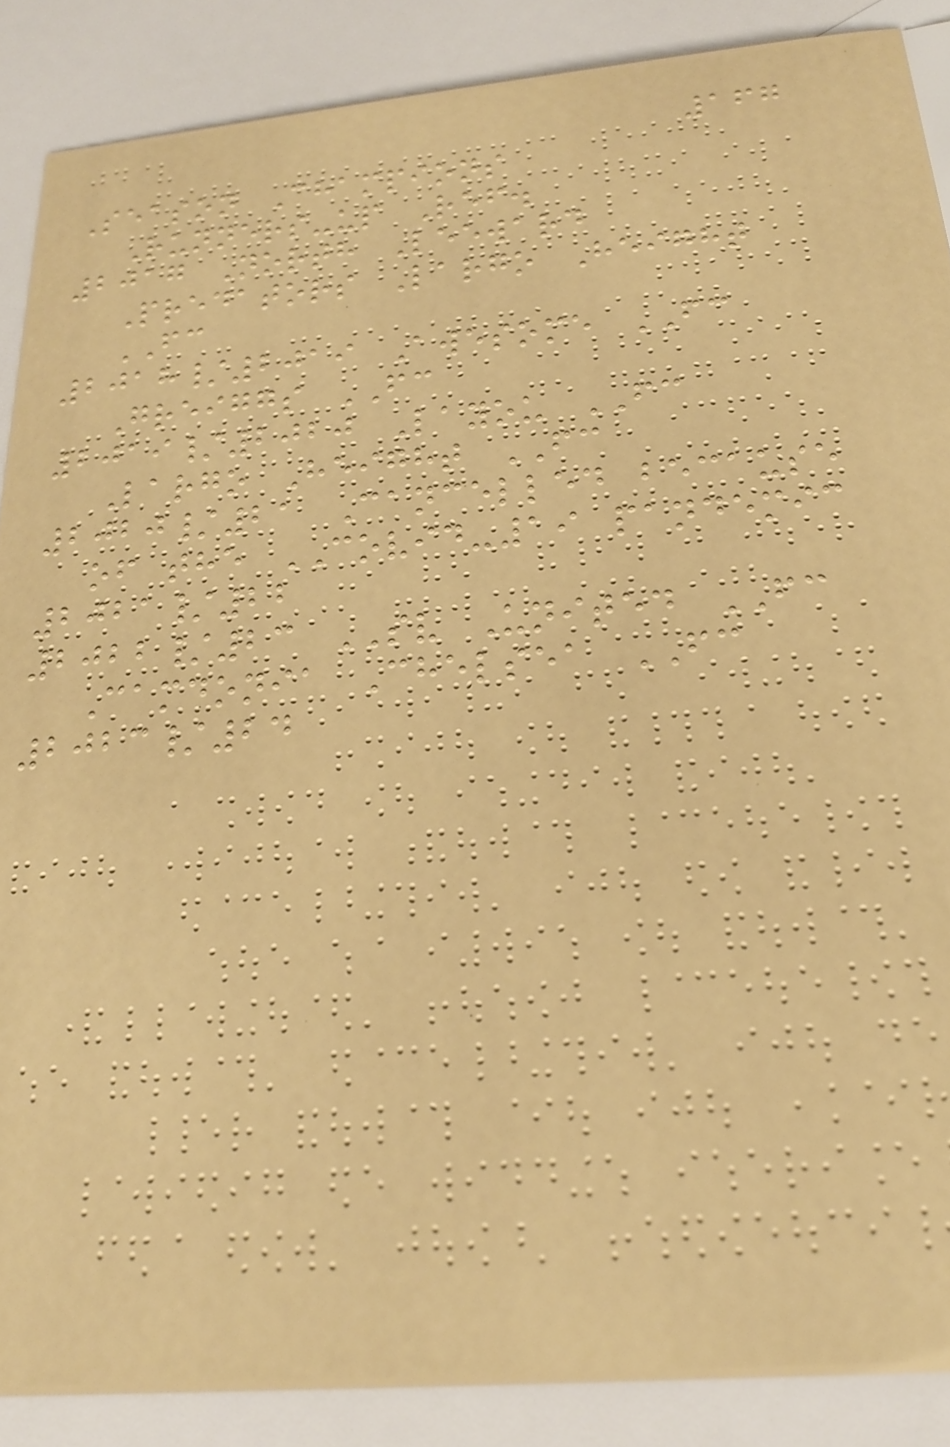167
Season Champions
Runners-up Ref.
2017 North Leeward
Predators Largo Height
FC
2018/2019 Awesome FC
Greiggs FC
2019/2020 Layou FC
Largo Height FC
2020/21 Cancelled because
of the COVID-19 pandemic
2021/22
2022/23 SV United FC
Camdonia Chelsea FC
2023/24
